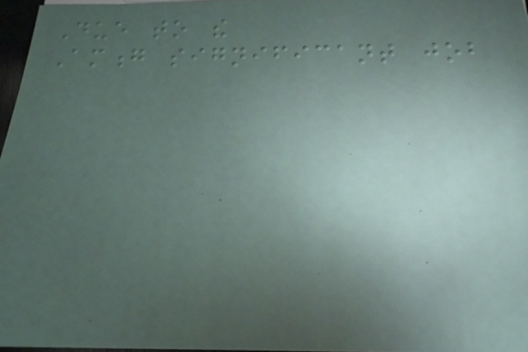Due to the
Among significant job
